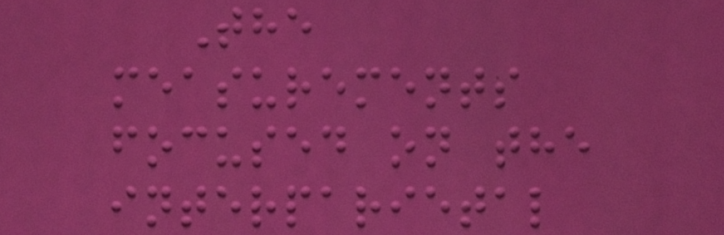The
measurements
focused on the
interparietal
